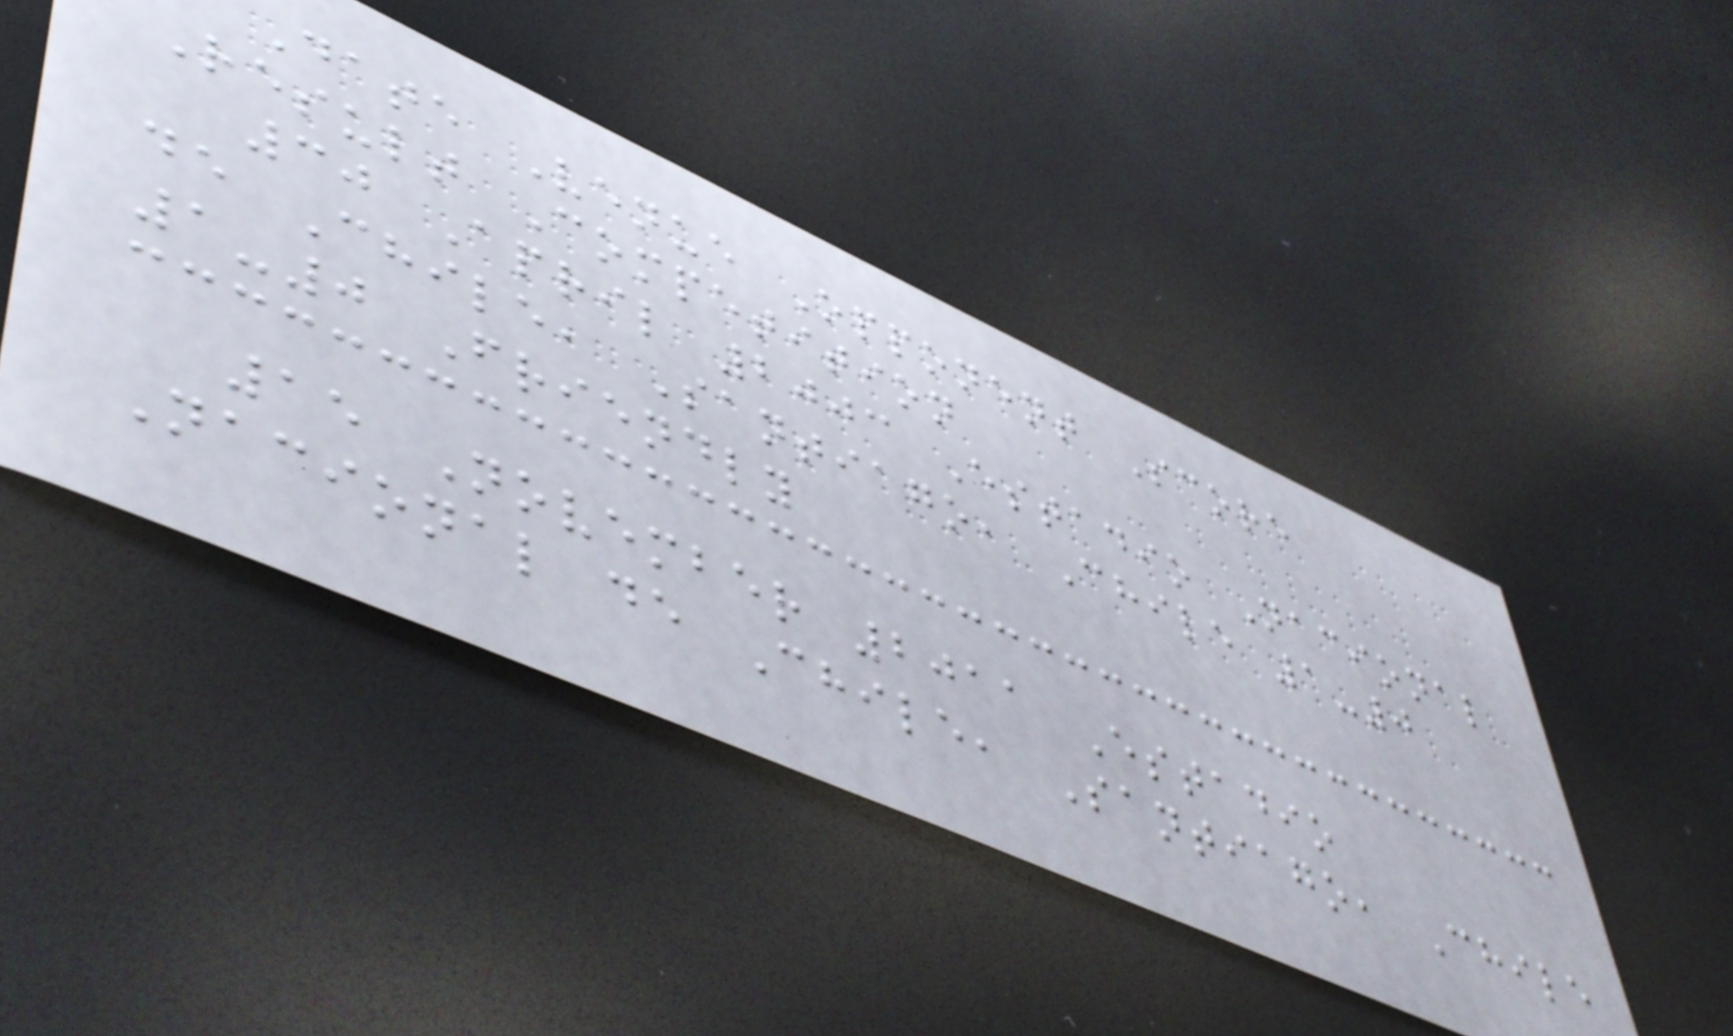Date Venue Opponent Score
Result Competition
30 April 2003 Estadio Nacional
de Chile, Santiago, Chile 1-0
1-0 Friendly
15 November 2011 Estadio
Nacional de Chile, Santiago, Chile
